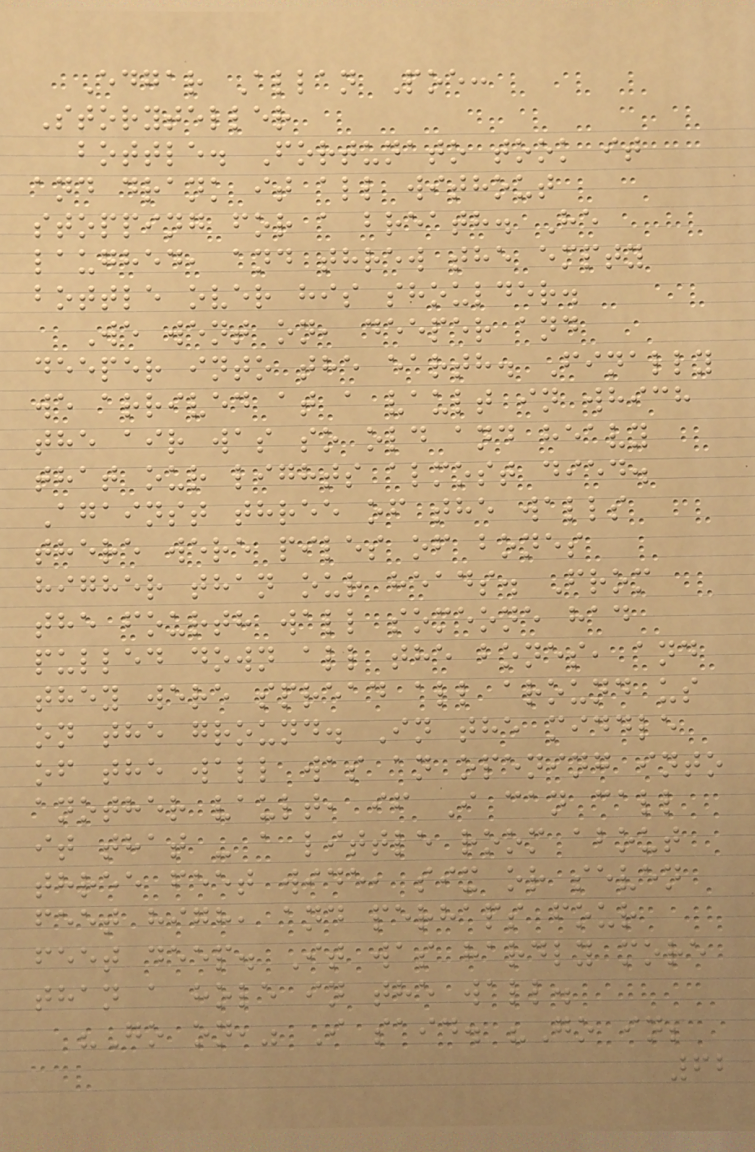Edgar Allan Poe:
Storyteller
bottle. Fortunato took it
and drank it all without
stopping for a breath. He
laughed, and threw the empty
bottle over his shoulder.
We went on, deeper and
deeper into the earth. Finally
we arrived at a vault in which
the air was so old and heavy
that our lights almost died.
Against three of the walls
there were piles of bones
higher than our heads. From
the fourth wall someone had
pulled down all the bones, and
they were spread all around us
on the ground. In the middle
of the wall was an opening into
another vault, if I can call
it that - a little room about
three feet wide, six or seven
feet high, and perhaps four
feet deep. It was hardly more
than a hole in the wall.
"Go on," I said. "Go in;
62
